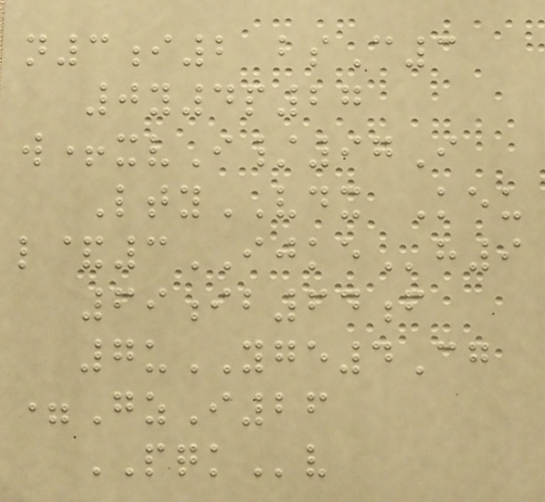n3i2 bsC3
0y4p27
w+xvI/97I
LtyVDX Keu
l&3IJKEh9
69ib64f
7uYGE4Cg
=GzI26
PQKv
